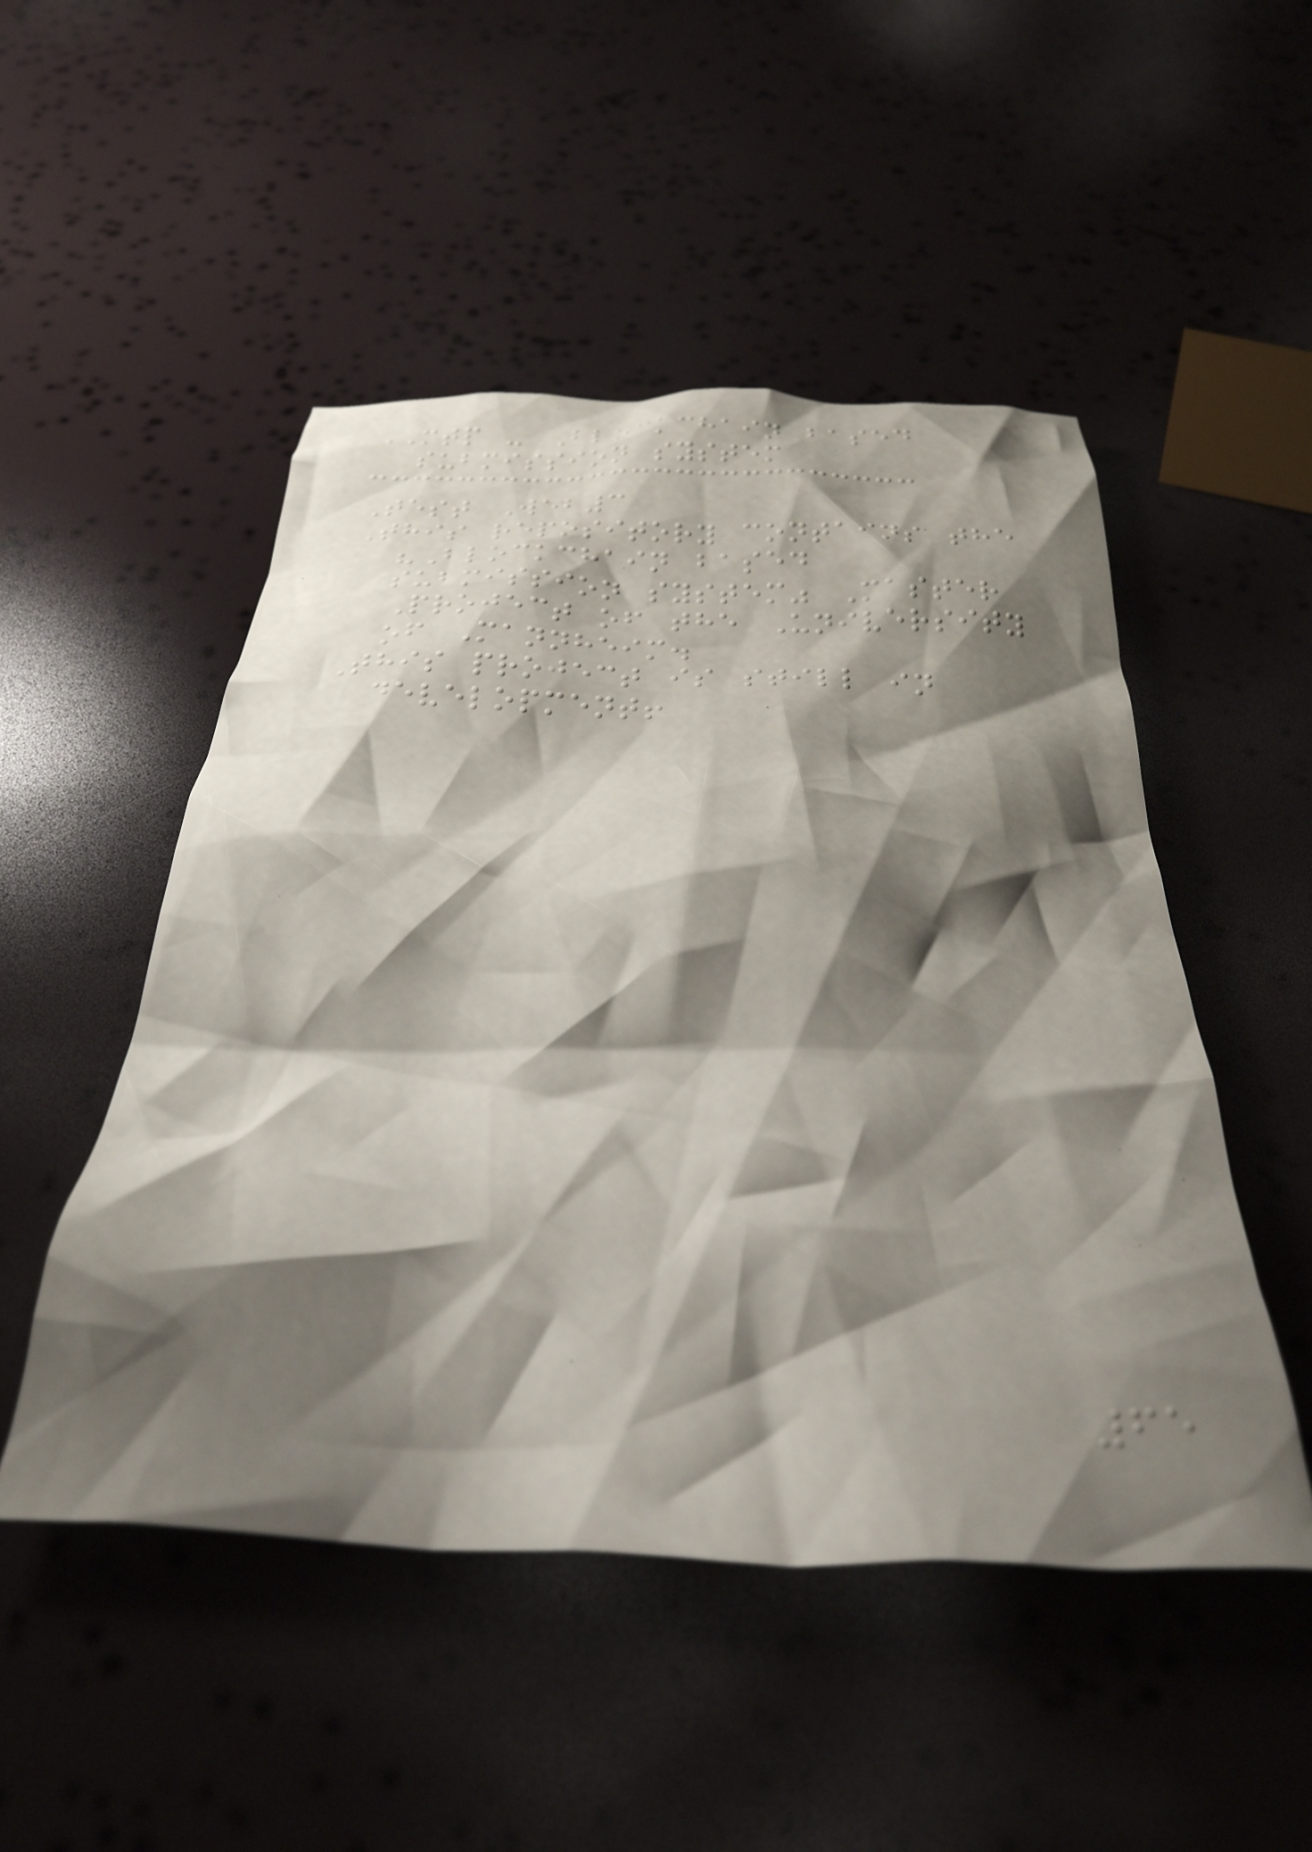MTP - Blockchain based
submission system
Test Web3
This repository contains the
"Blockchain based
submission system" Master
Project of the University
of Mannheim.
This project is still in
development!
65
